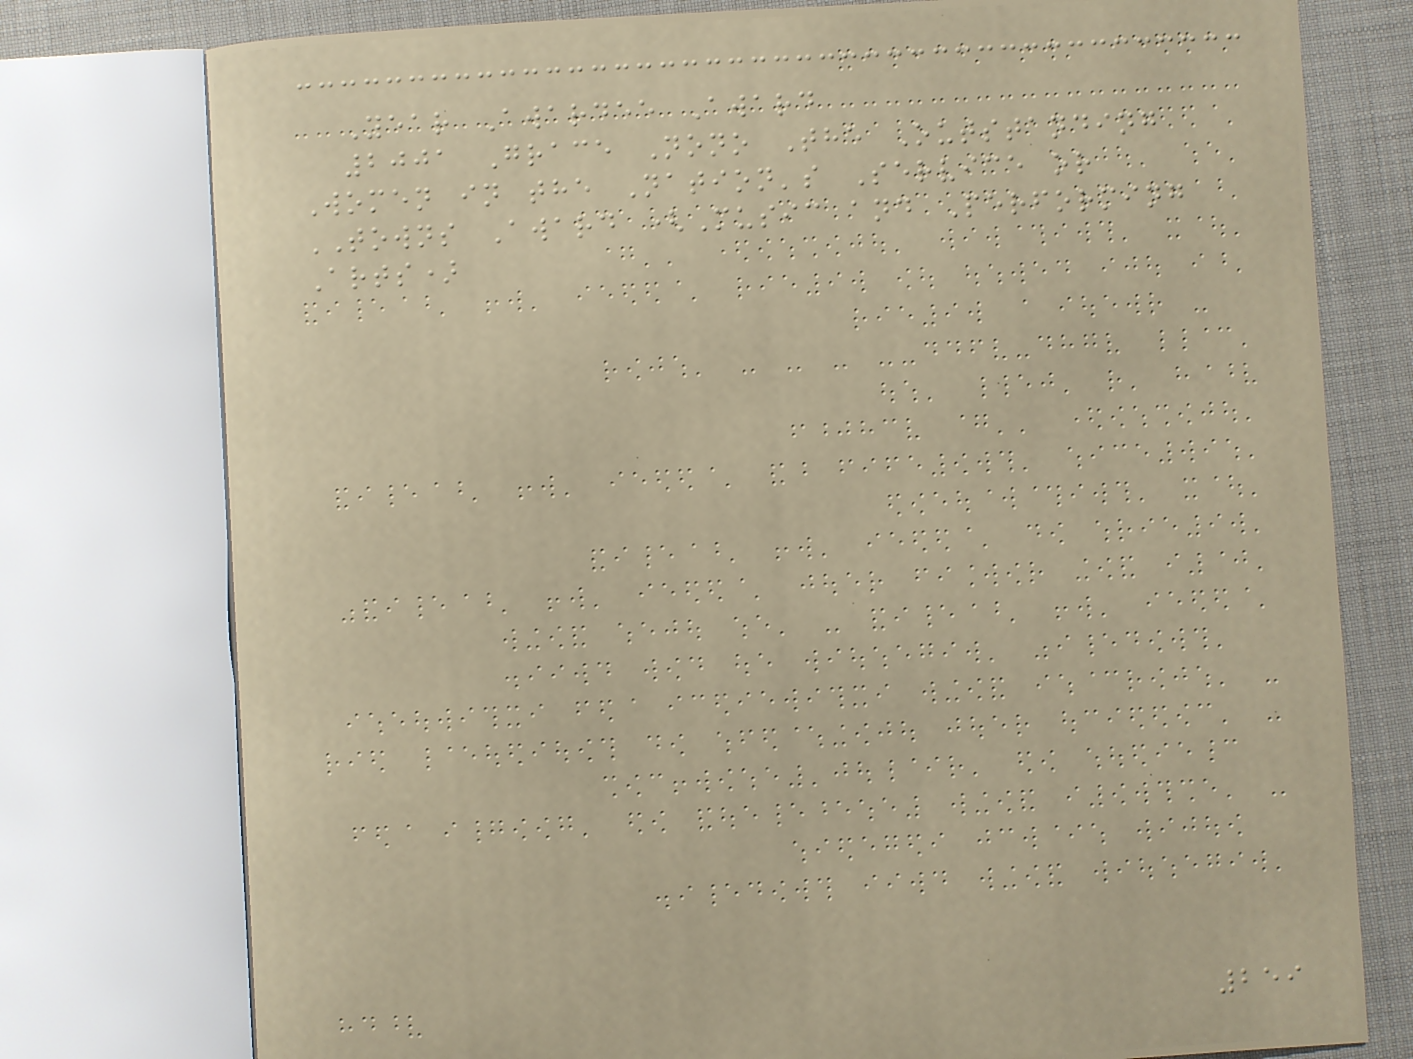Year Awardee Award
2001 Grace Nono The Outstanding
Women in the Nation's Service or
TOWNS Award (Music and Performing
Arts)
259
